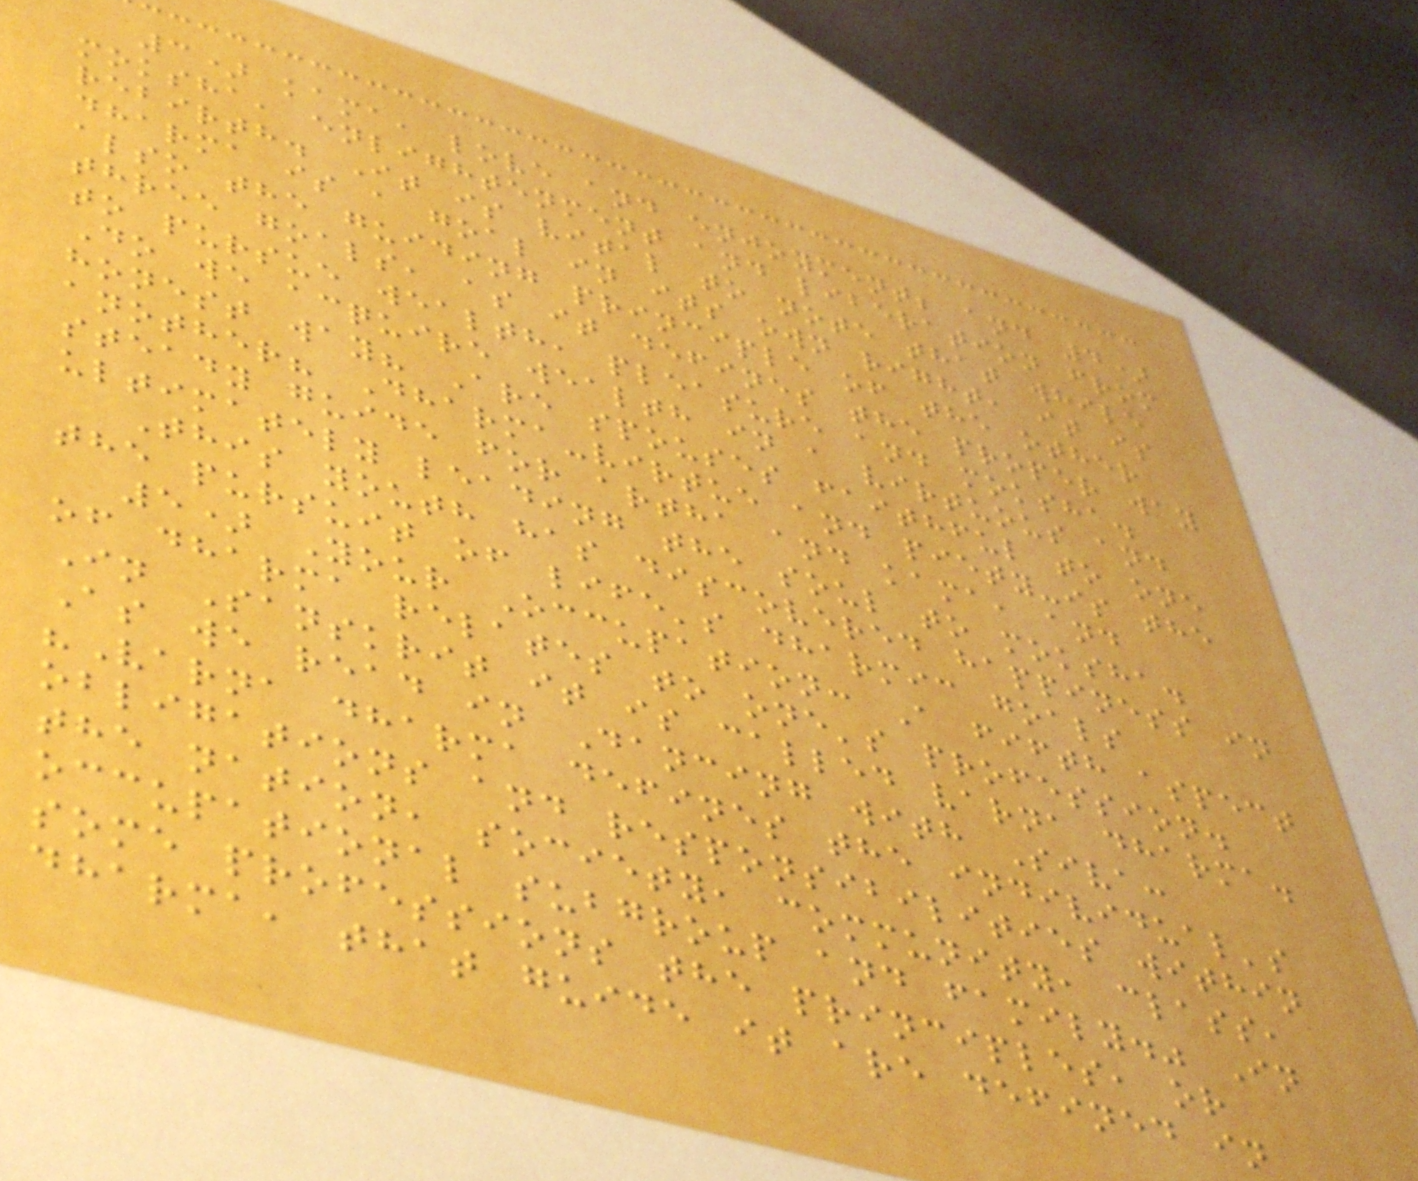3) kama, love and enjoyment; and 4)
moksha, enlightenment and liberation from
rebirth. It is vital to note that while
dharma is a goal in its own right, it is
also the guiding principle of the other
three goals, as it defines the proper way
to pursue wealth, pleasure and moksha.
Do we acquire wealth in a virtuous and
honest way? Are spouses faithful to one
another? Dharma-virtue and piety-is the
steady guide for artha and kama, and
ultimately leading the soul to moksha.
This youth has discovered happiness in
the pursuit of life's dharmic goals
5) Your Occupation: A fifth aspect
of dharma relates to one's profession.
In Sanskrit it is called varna dharma.
As we read in Dancing with Siva:
"Varna dharma defines the individual's
obligations and responsibilities within
the nation, society, community, class,
occupational subgroup and family." In
some professions the principles, or
dharma, that guide it are defined in
